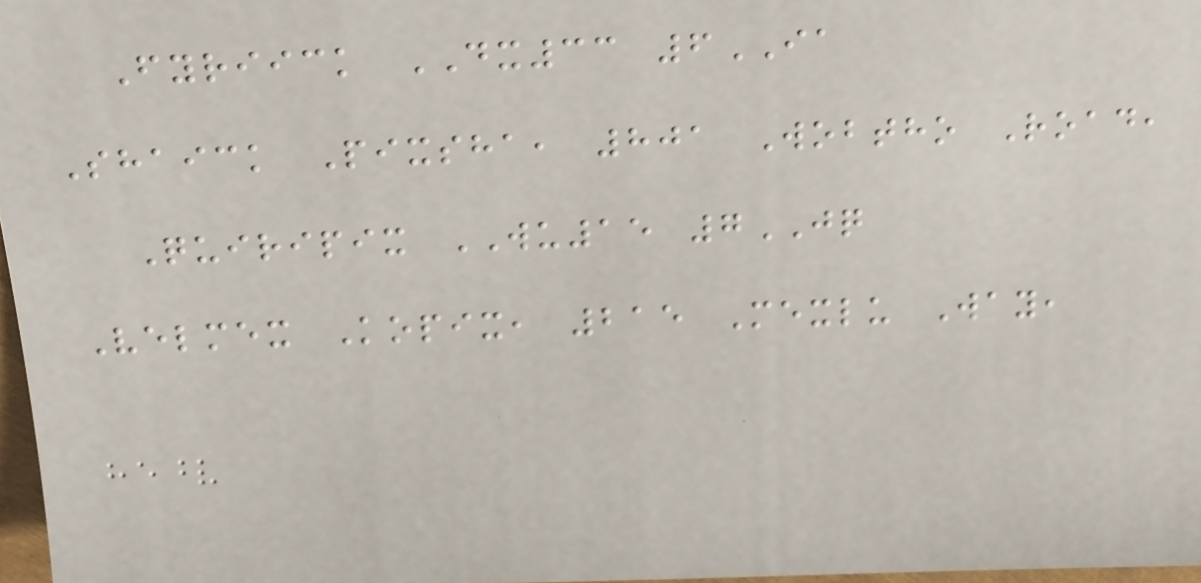Fyriick DX33 6IA
Shaick Pixsha, 801 Wobtho Road,
Quiripix WU15 7JQ
Velmex Kopix, 215 Mexlu Way,
